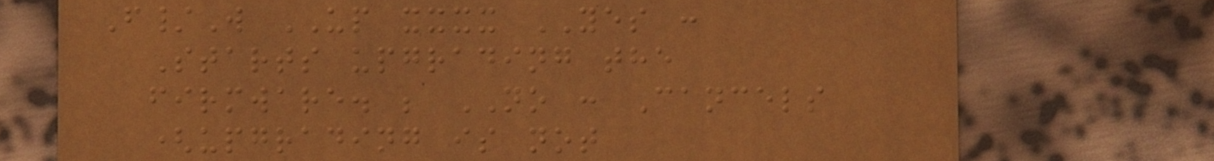F/W UP xxxx YES :
Starts upgrading the
firmware. ; NO : Cancels
(upgrading is not
